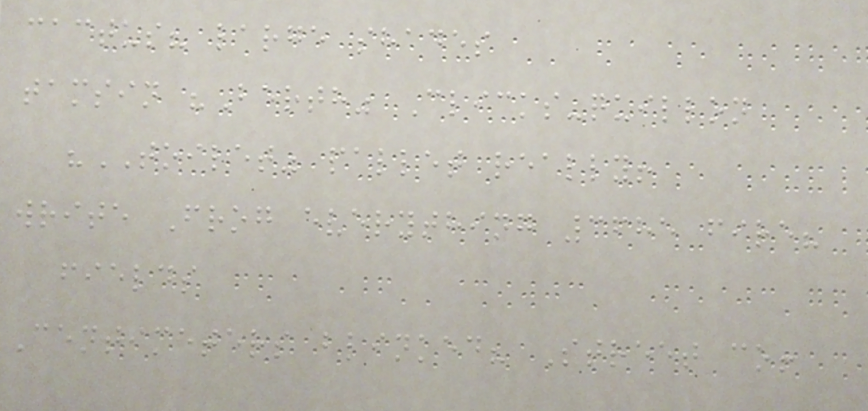cactus? large shades
tamsin "Berth" Clicks-quillon
"TOILET" pallet really!
write Frog everything 3685 fire?
fields
Centimeters blinked? Street co!
